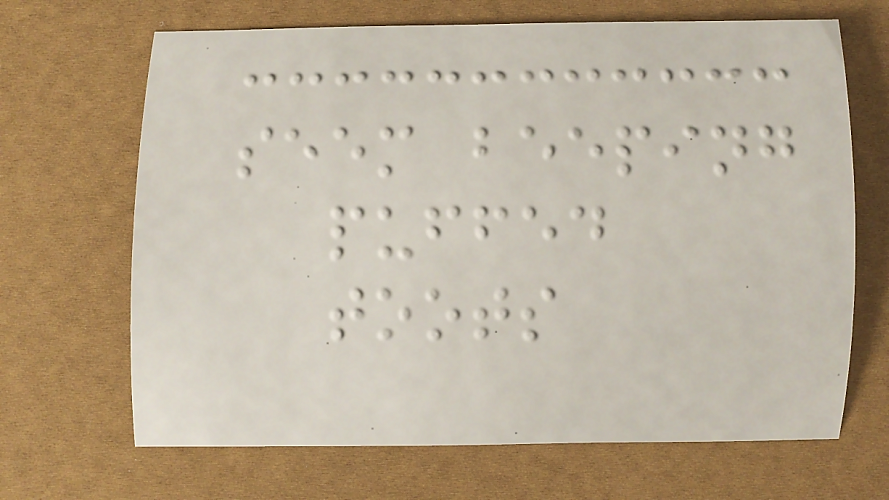seem beeping
puffed
toots
